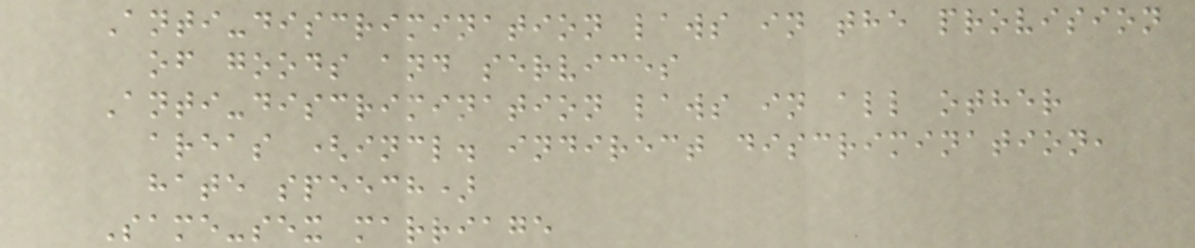Anti-discrimination laws in the provision
of goods and services
Anti-discrimination laws in all other
areas (incl. indirect discrimination,
hate speech)
Same-sex marriage
